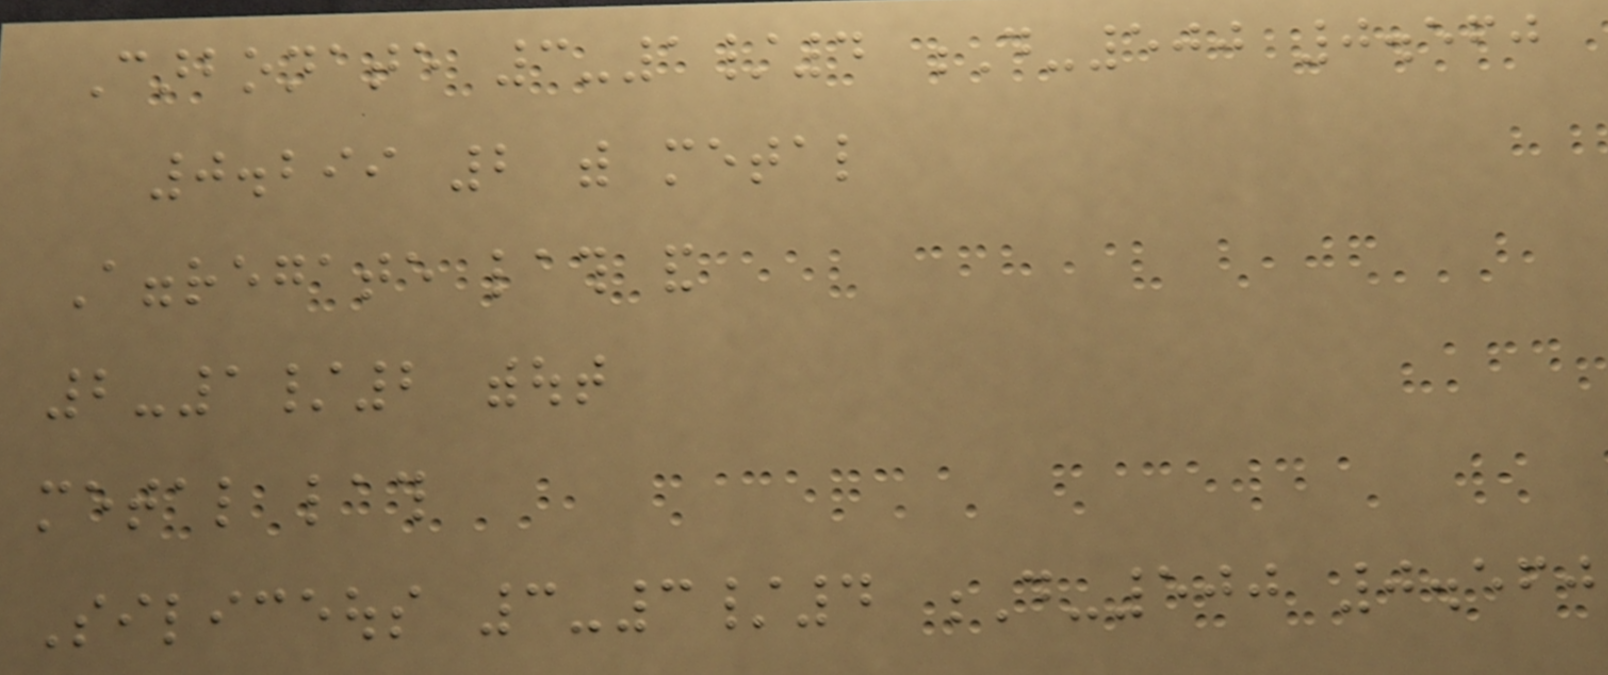Carbonate 3-1/4 D-500 0.560
0.299 2 with metal
Aggregate lath and
2-1/2 without
metal lath
Siliceous 3-3/4 D-500 0.560
